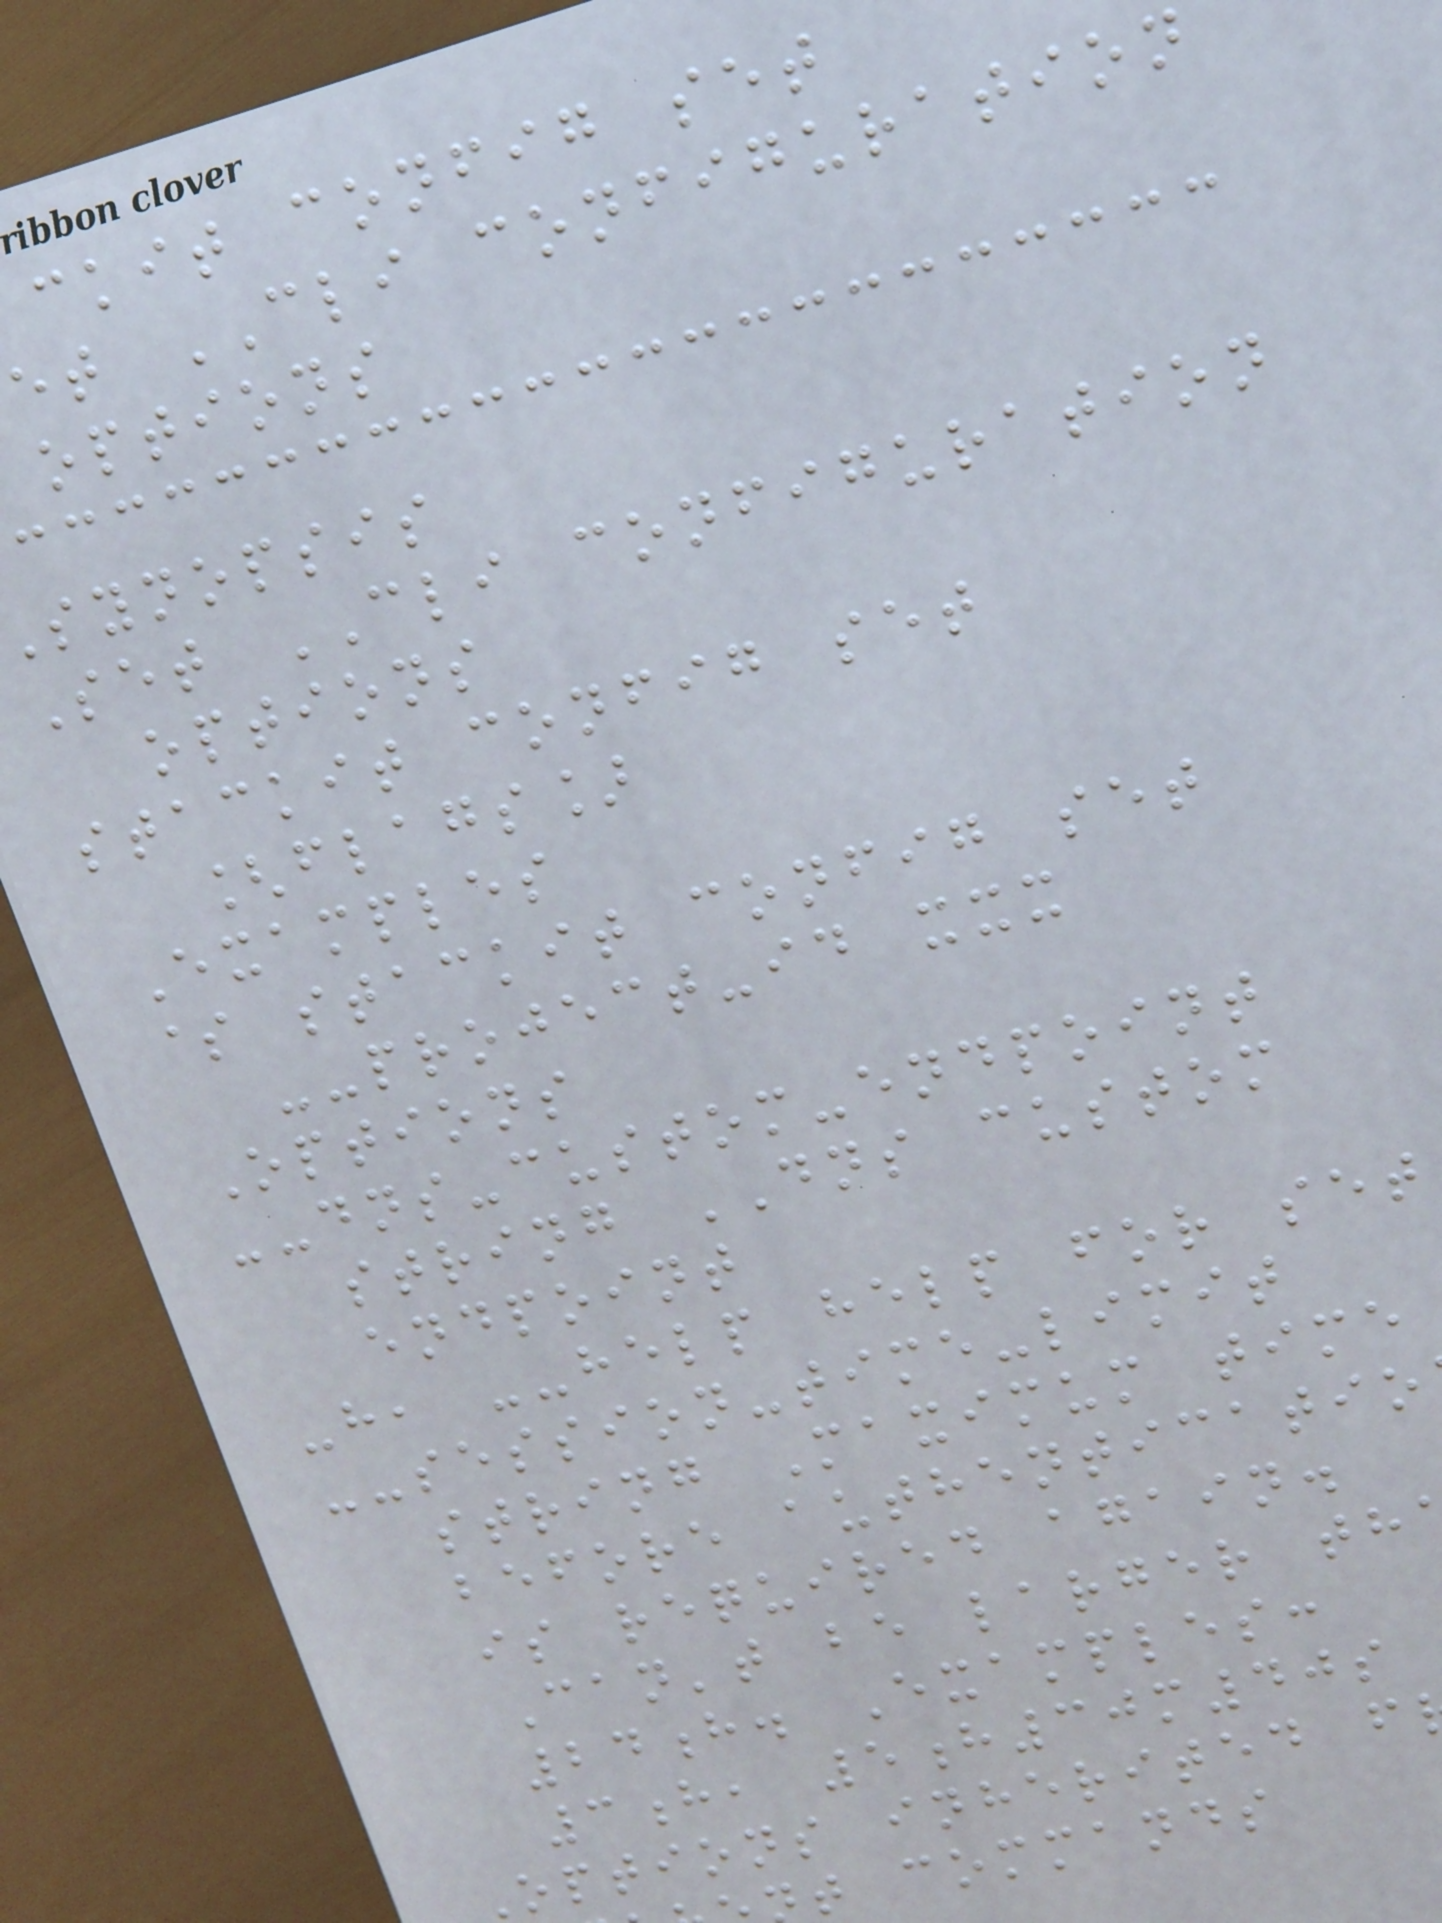ckit config set
et CLI configuration
options
synopsis
Set CLI configuration
options
stackit config set
[flags]
Examples
$ stackit config set
--project-id xxx
Options
--dns-custom-endpoint
string DNS custom
endpoint
-h, --help help for set
--session-time-limit
string Maximum time
before authenticatio
is required again.
Can't be larger th
24h. Examples:
3h, 5h30m40s
Options inherited f
t commands
